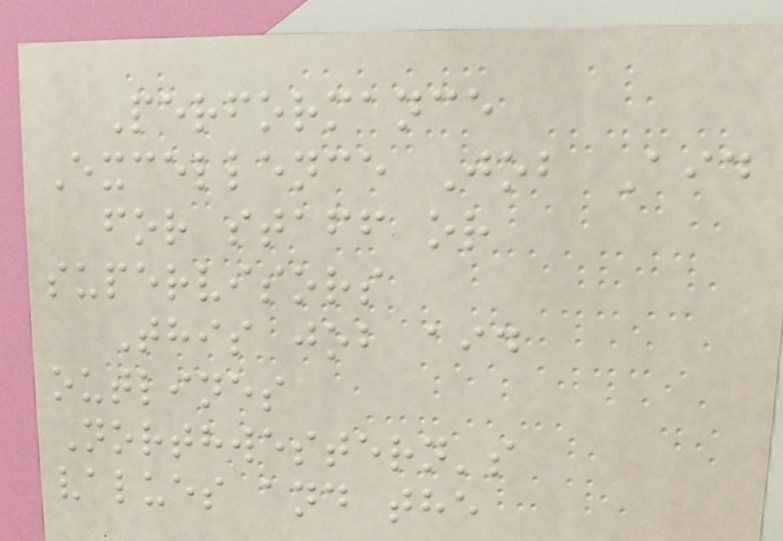Performance
Excellence Job Aid
for staff or
supervisors
This job aid
outlines
Northwestern's
values and the
